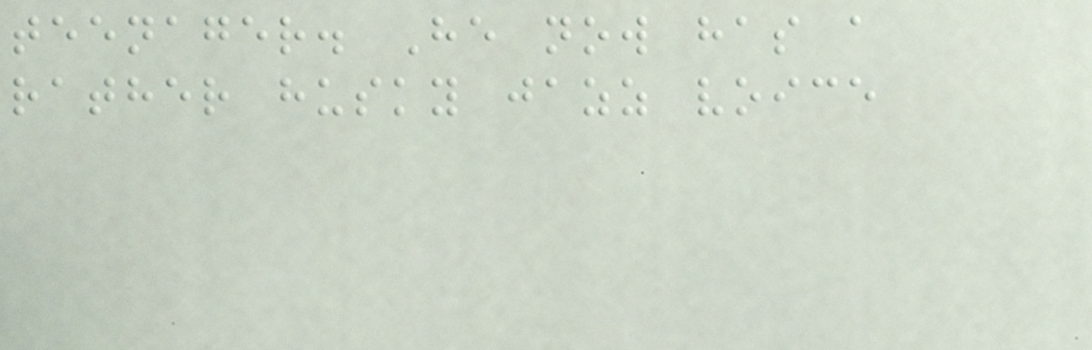teenager. He now has a
rather husky jazz voice
